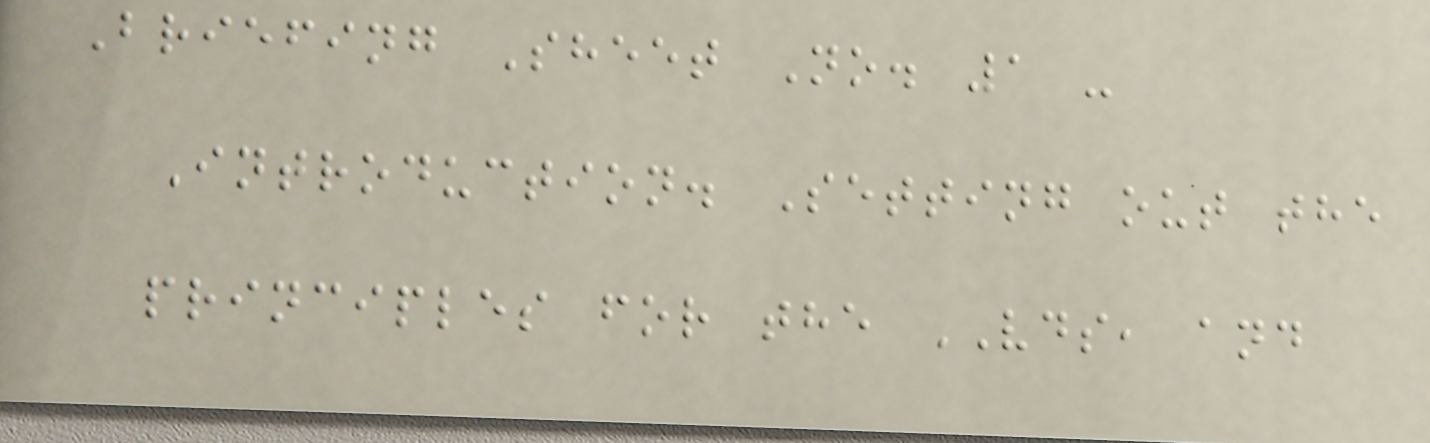Briefing Sheet No. 1 -
Introduction. Setting out the
principles for the VDS, and
